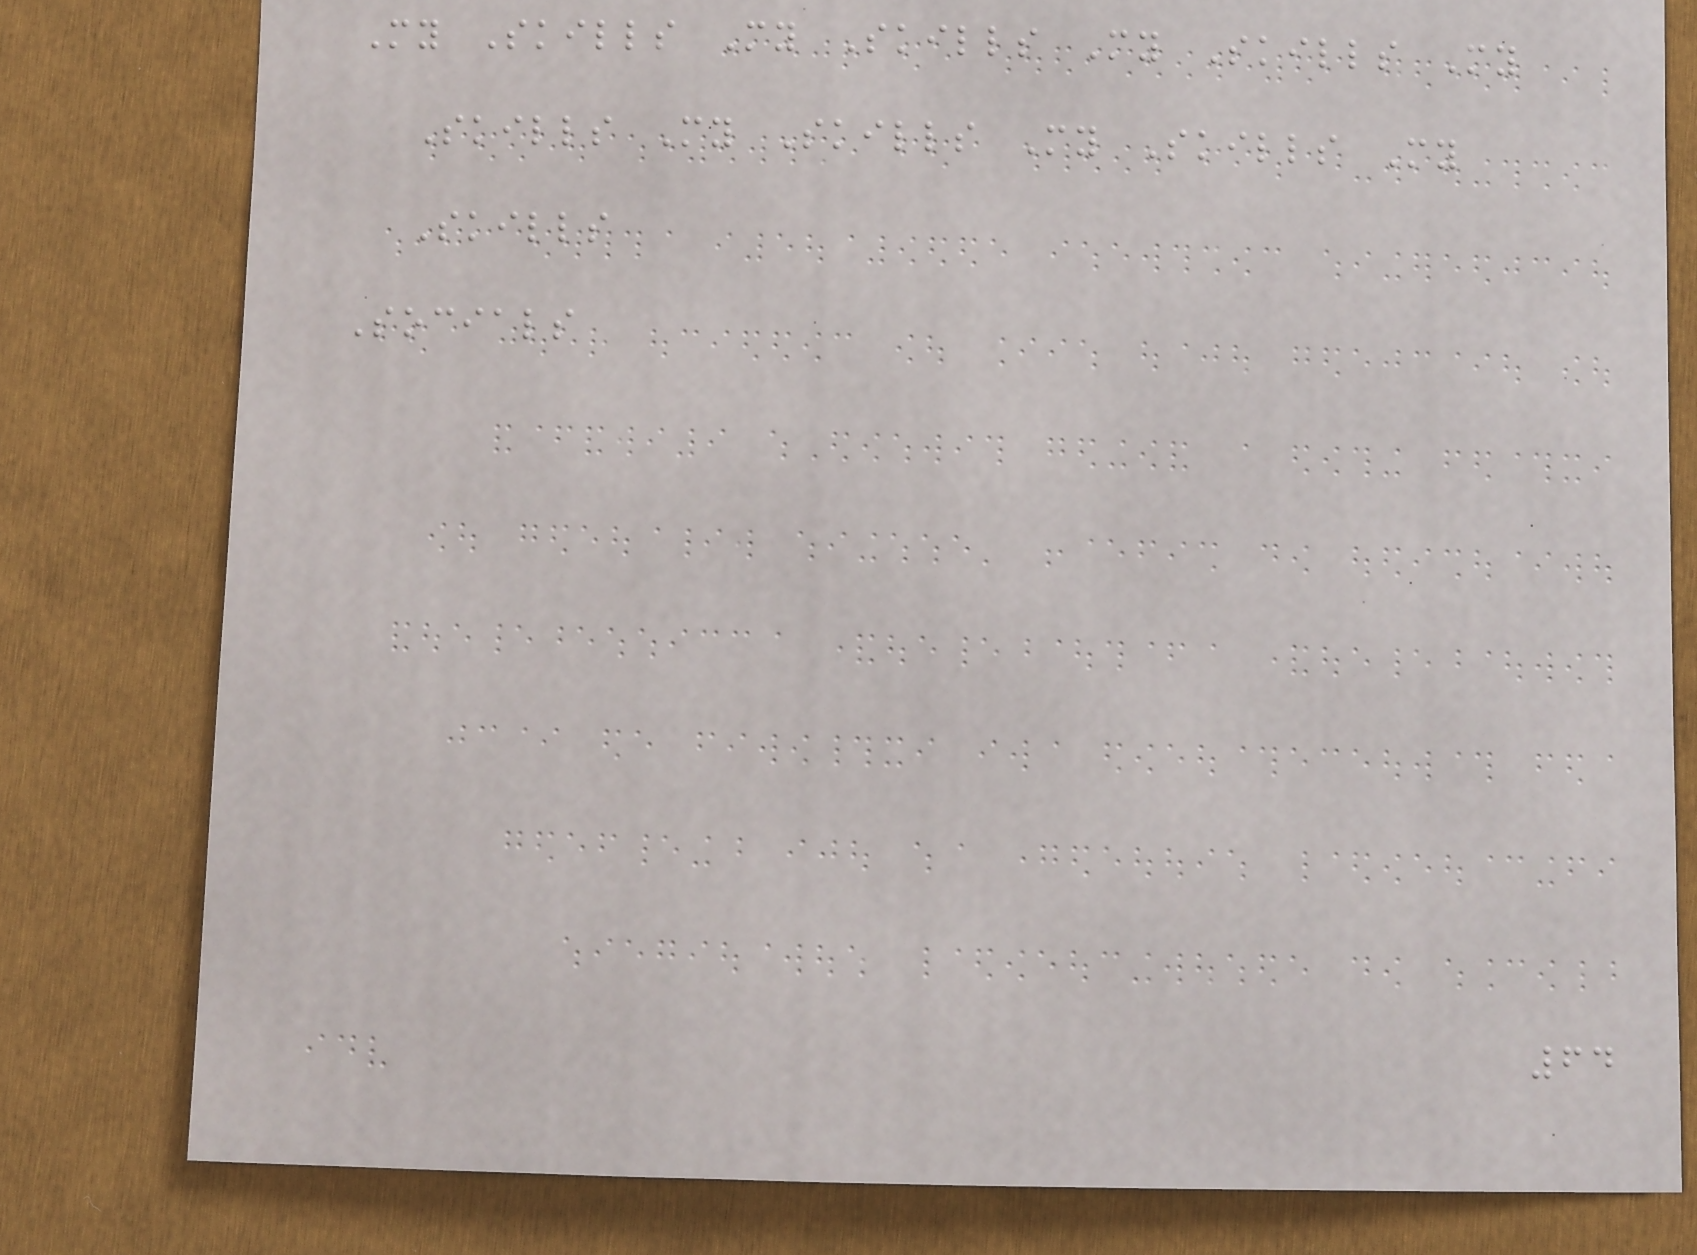My Skills My Skills My Skills My
Skills My Skills My Skills My
Skills
Socials
64
